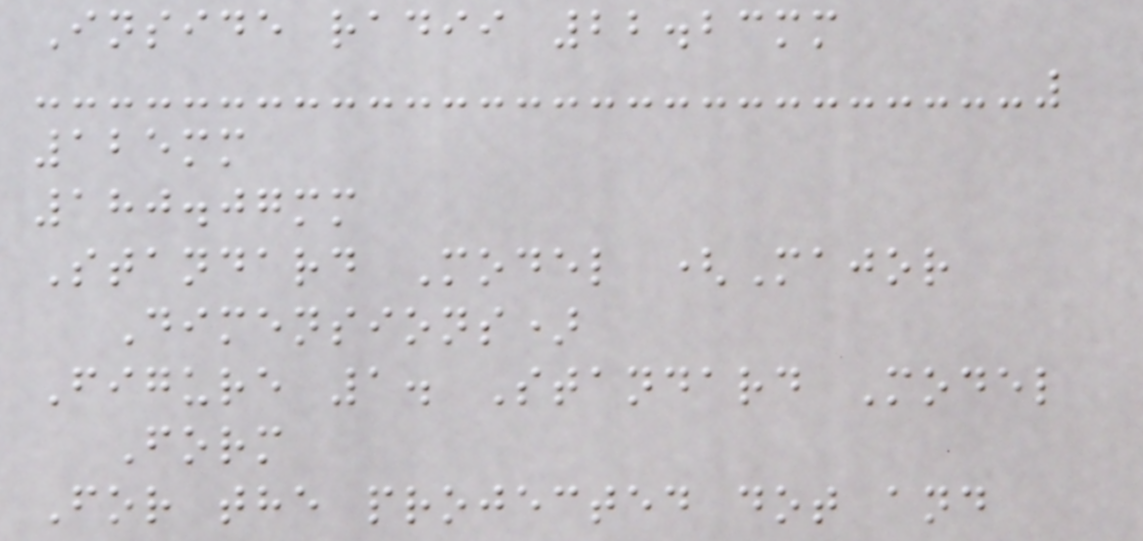Inside radii 22.23mm
125mm
180.07mm
Standard Model (Major
Dimensions)
Figure 1. Standard Model
Form
For the projected dot and
